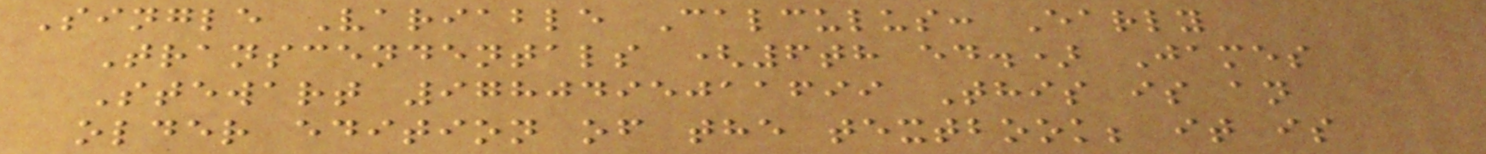Single Variable Calculus: Early
Transcendentals (6th ed.) James
Stewart 9780495011699 This is an
older edition of the textbook; it is
